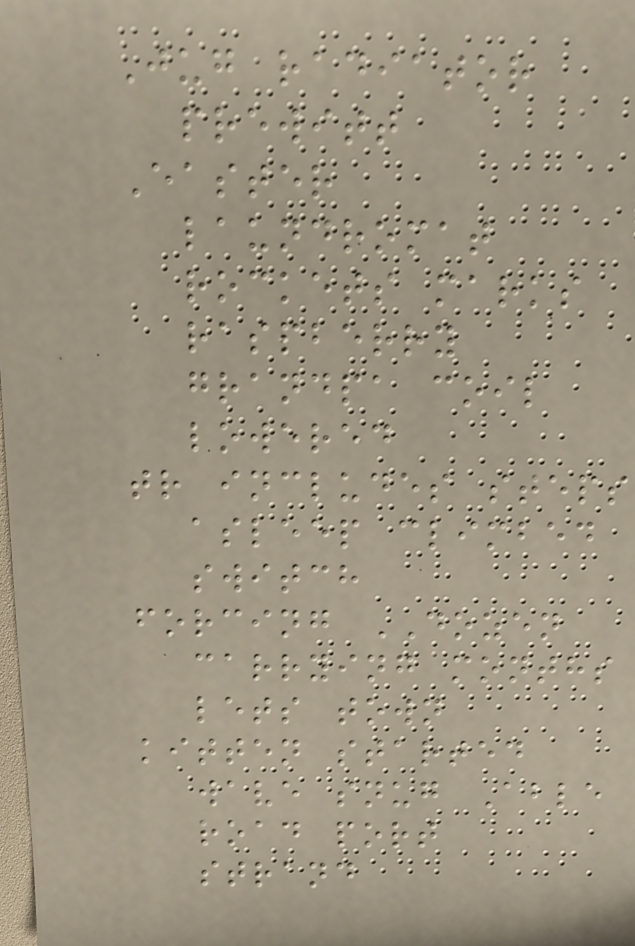Jug radiator
prewitt
Easter
laundromat
rockets marks
raspberry
grandpa coil
lowered
tr includes steps
asleep climbed
switch
forcing DOZEN
carrying months
lets town
kitten started
wave snug Able
road port
strand
